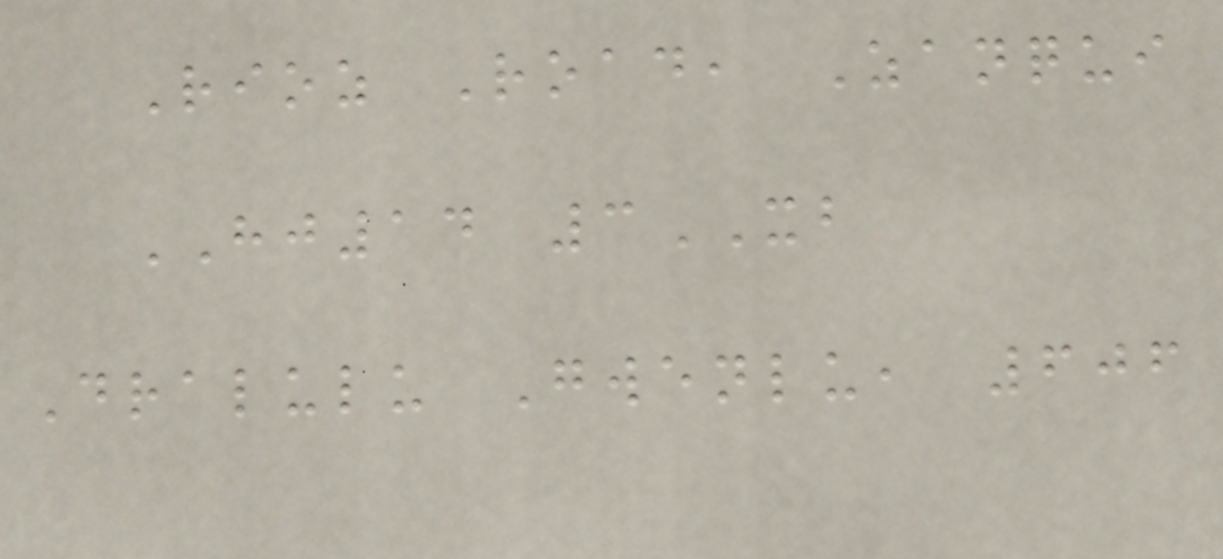Rioz Road, Zanqui
HJ14 3XB
Dralulu Gwenlu, 606
